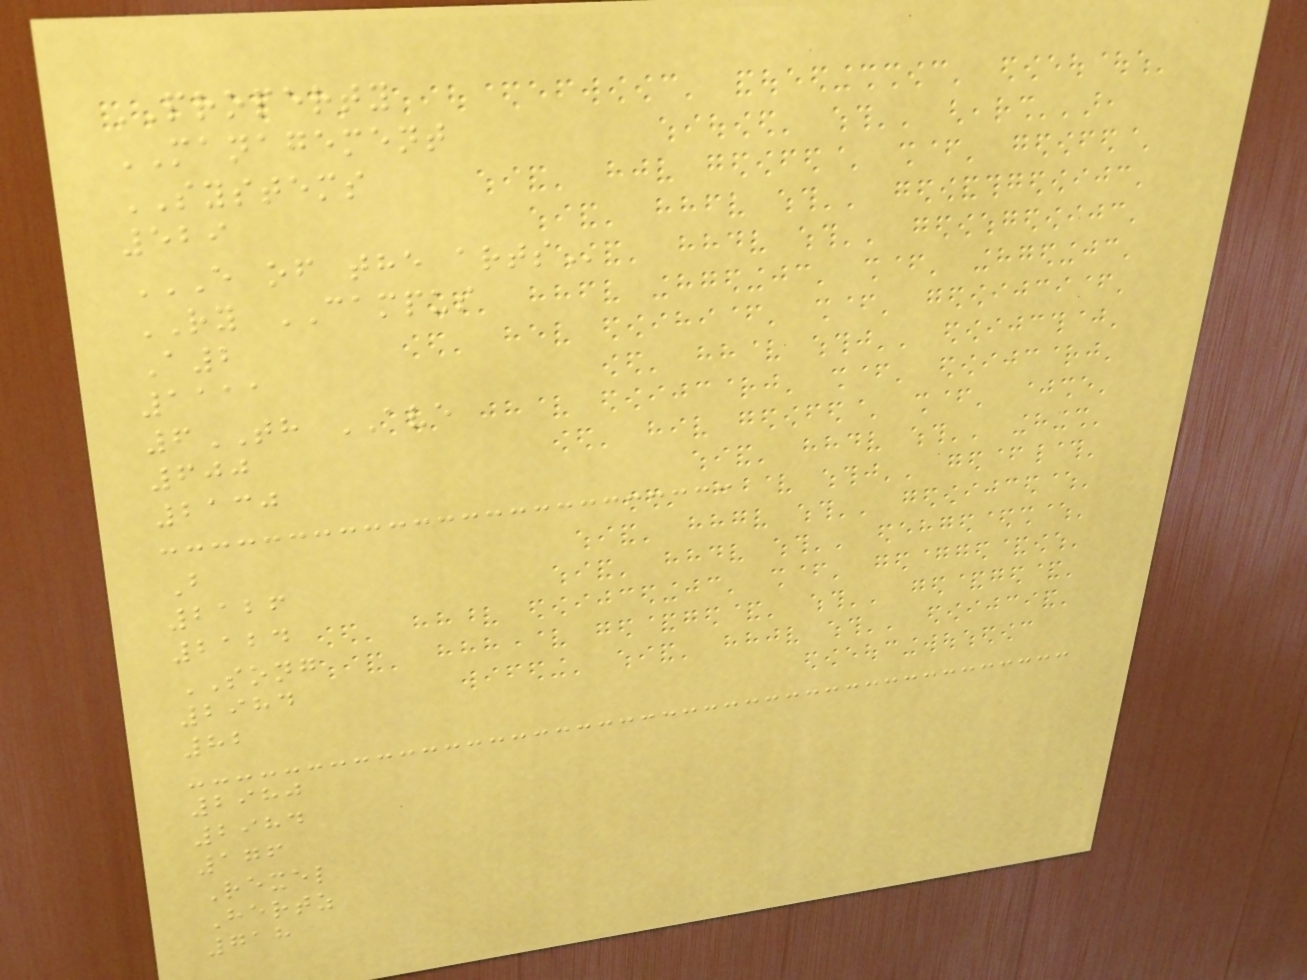PROPERTY
MANAGEMENT
SYSTEMS
529
E OF THE ARTS
RY CAMPUS
A2
1111
6TH AVE
600
2130
B
2126
2124
SONG
2984
82
2980
2984
176
Rexel
Hertz
718
